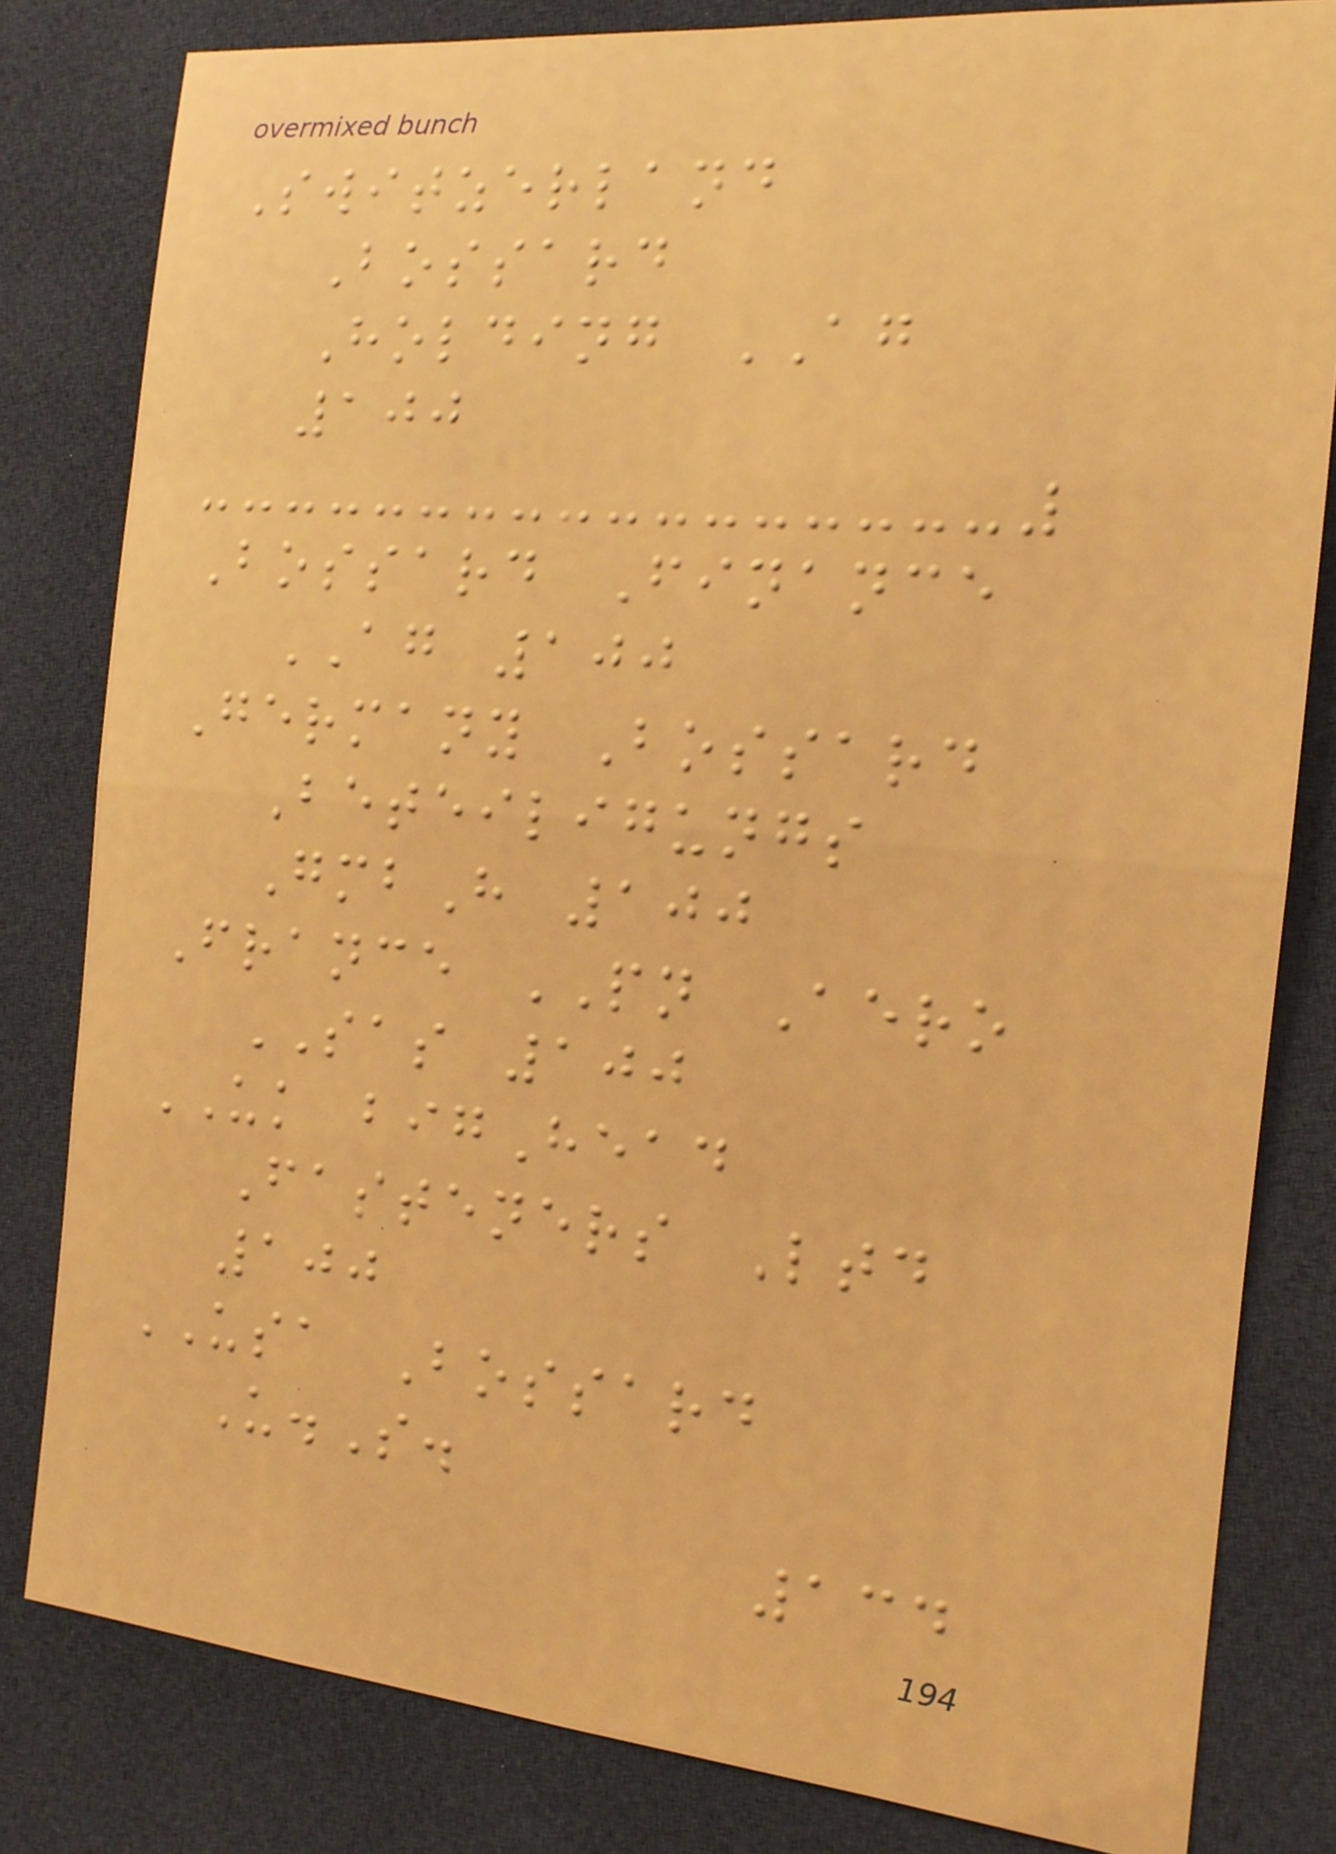Switzerland
Bossard
Holding AG
100
Bossard Finance
AG 100
Germany Bossard
Beteiligungs
GmbH 100
France PN Aero
SAS 100
UK bigHead
Fasteners Ltd
100
USA Bossard
U.S.
134
